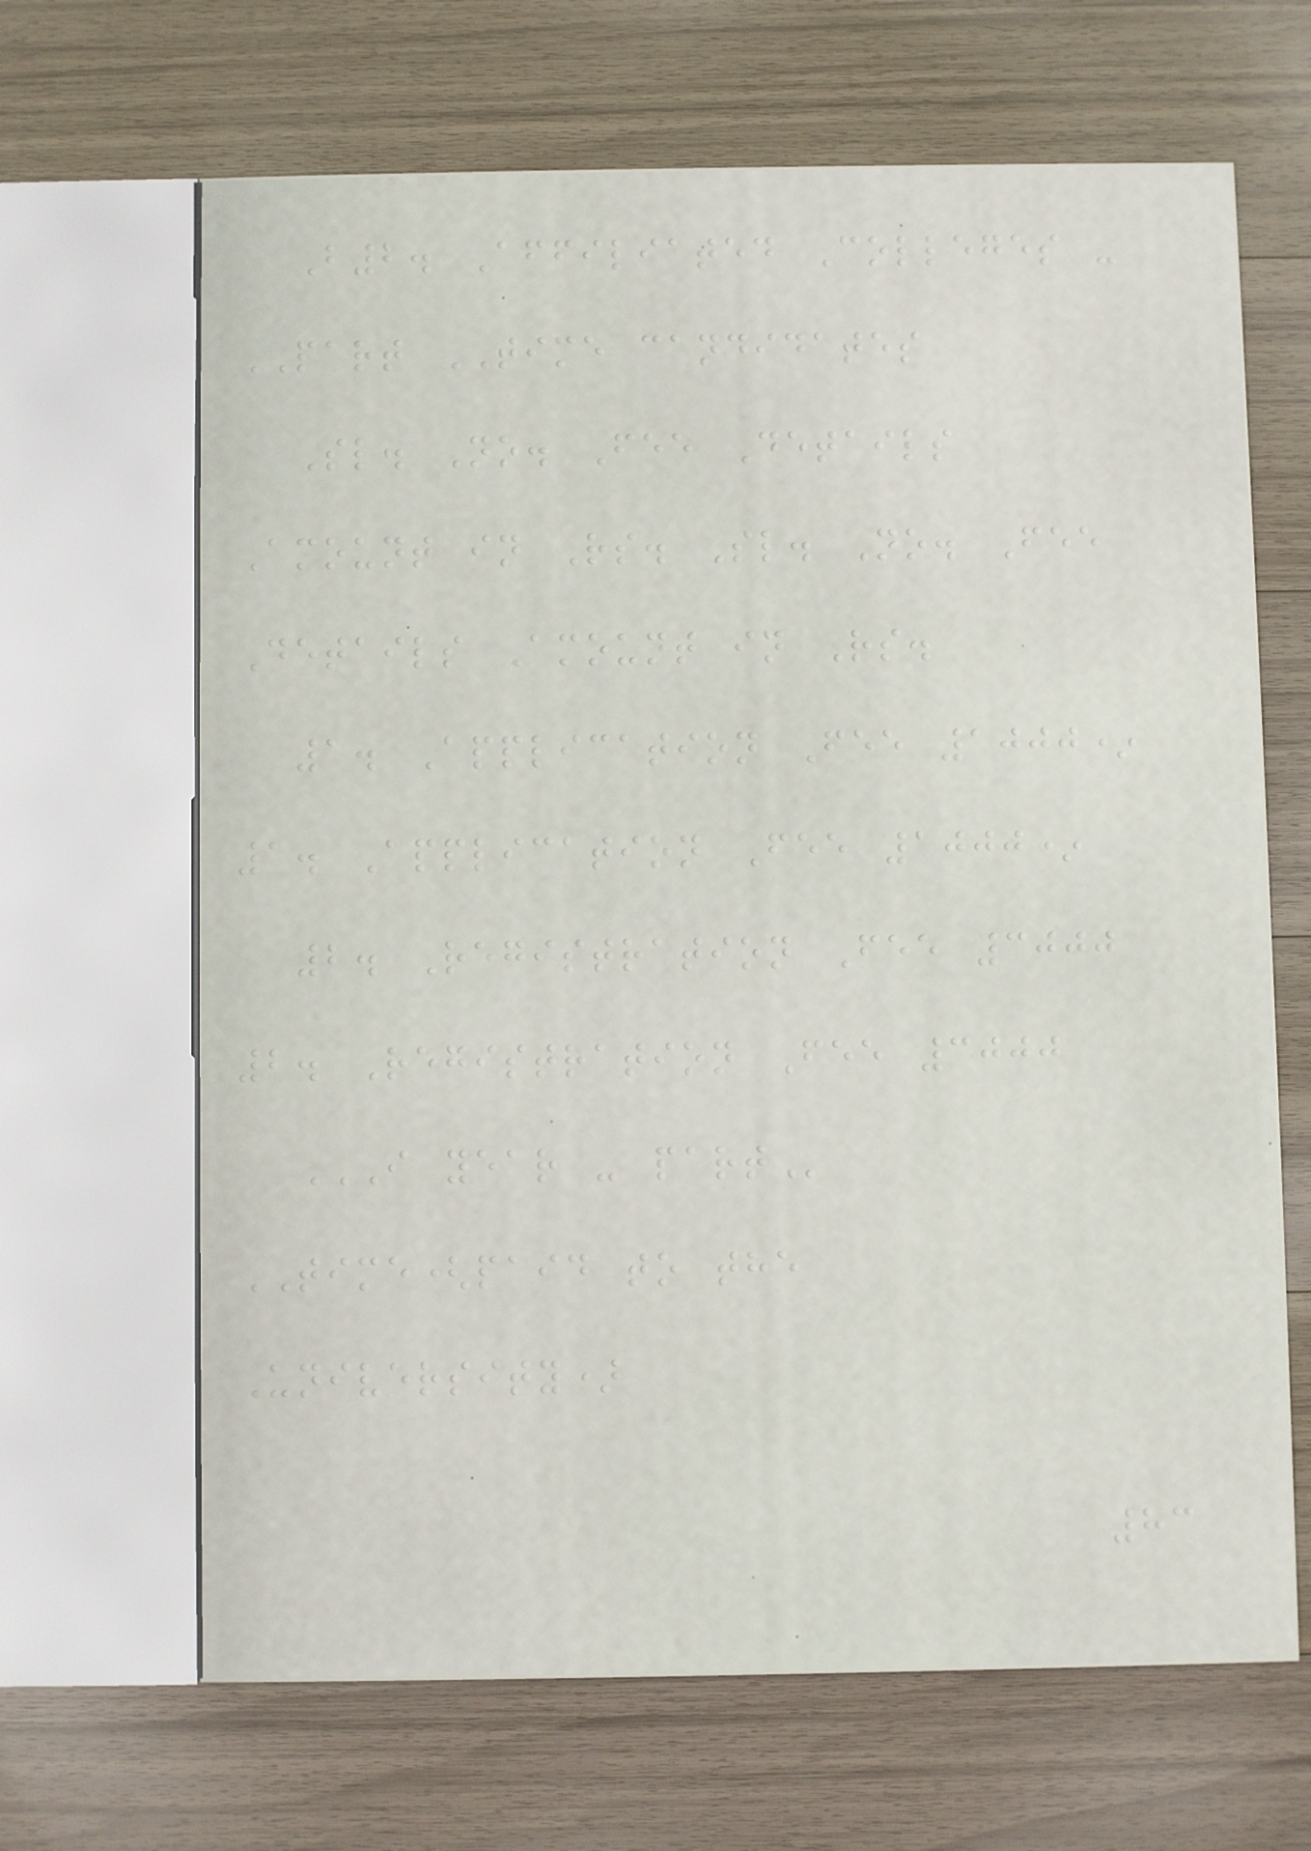B2. Affiliated Colleges -
PART TIME candidates
Sl. No. Fee Details
Amount in Rs. Sl. No. Fee
Details Amount in Rs.
1. Application Fee 1000*
1. Application Fee 1000*
2. Registration Fee 3000
2. Registration Fee 3000
I YEAR - PART
TIME(paid to the
University)
83
